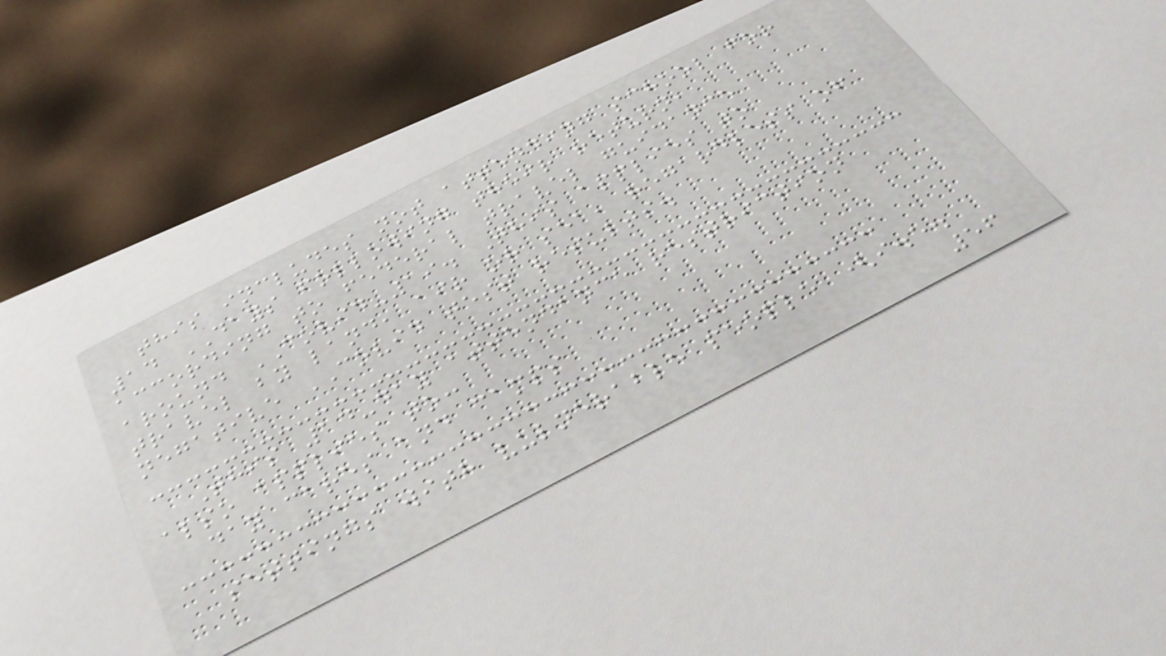this includes not attending school for
14 DAYS following their return,
according to federal travel guidance
around COVID-19. This applies to
travel by land, air or sea, regardless of
negative COVID test results.
This 14-day attendance restriction
also applies to:
day cares and camps
settings with vulnerable people (i.e.
56
